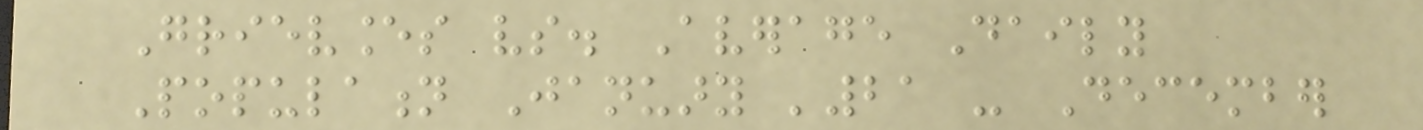Grievances vs. Average Daily
Population January '21 - December
